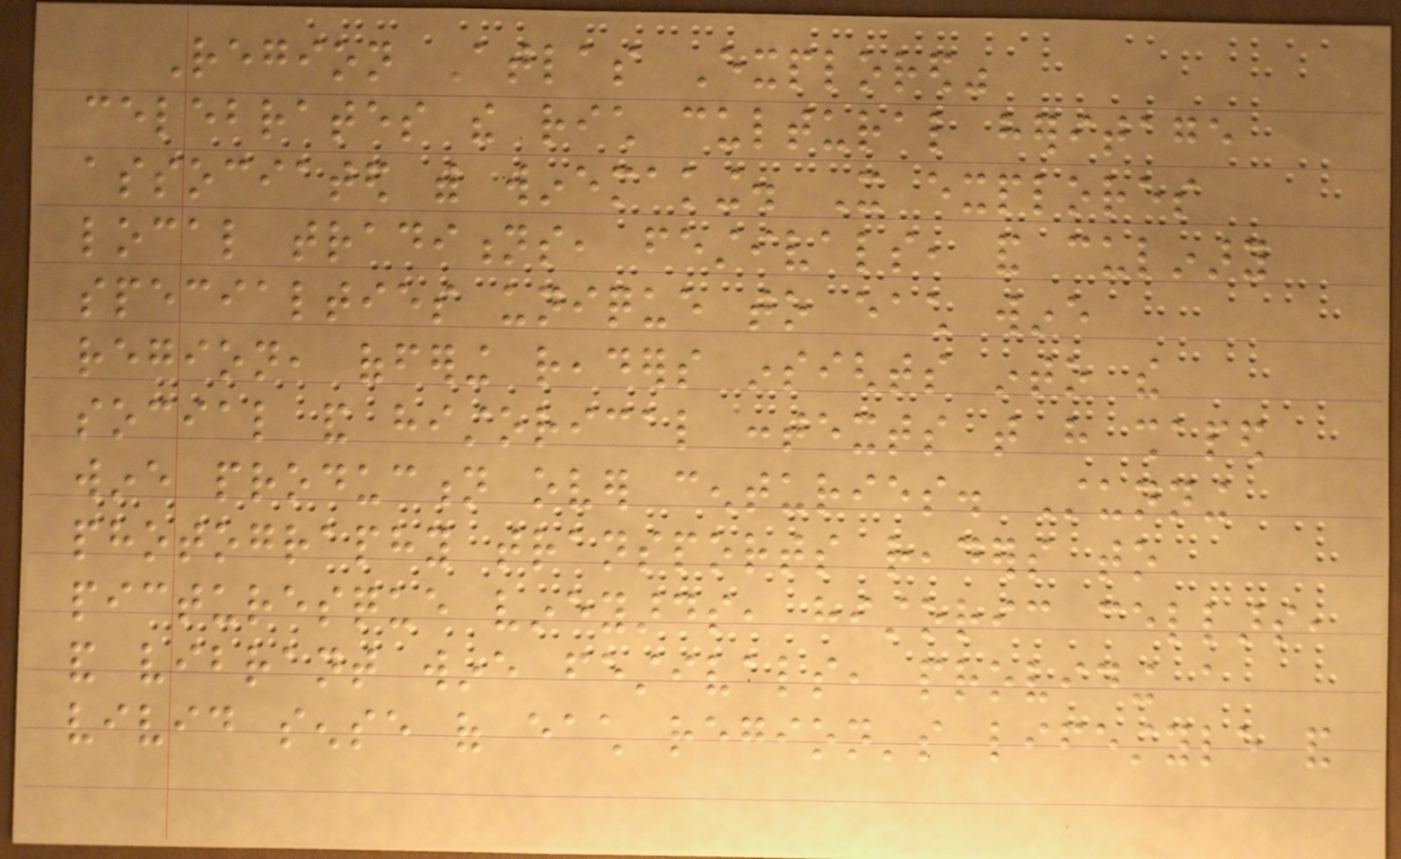Region Atlas Explored"
celebrates the rich cultural heritage
associated with winemaking. It explores
local traditions, festivals, and culinary
specialties unique to each wine
region, offering readers insights into the
social and historical contexts that have shaped
wine production over centuries. Stunning
photography transports readers to
picturesque vineyards, historic cellars,
and vibrant wine festivals, providing a
vivid sense of each region's lifestyle and
